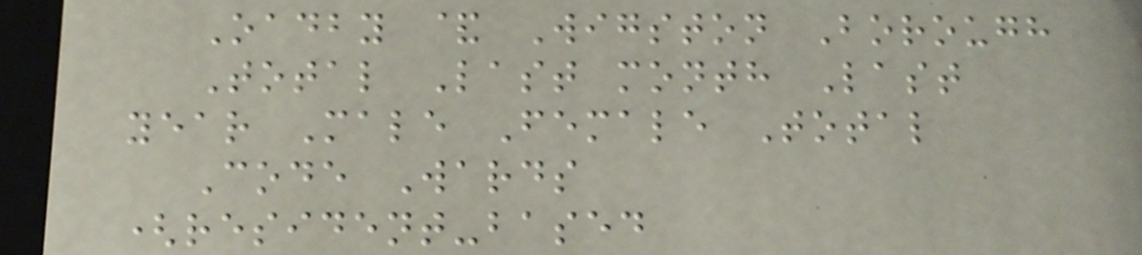Oadby & Wigston Borough
Total Last month Last
year Male Female Total
Code Wards
(resident-based
